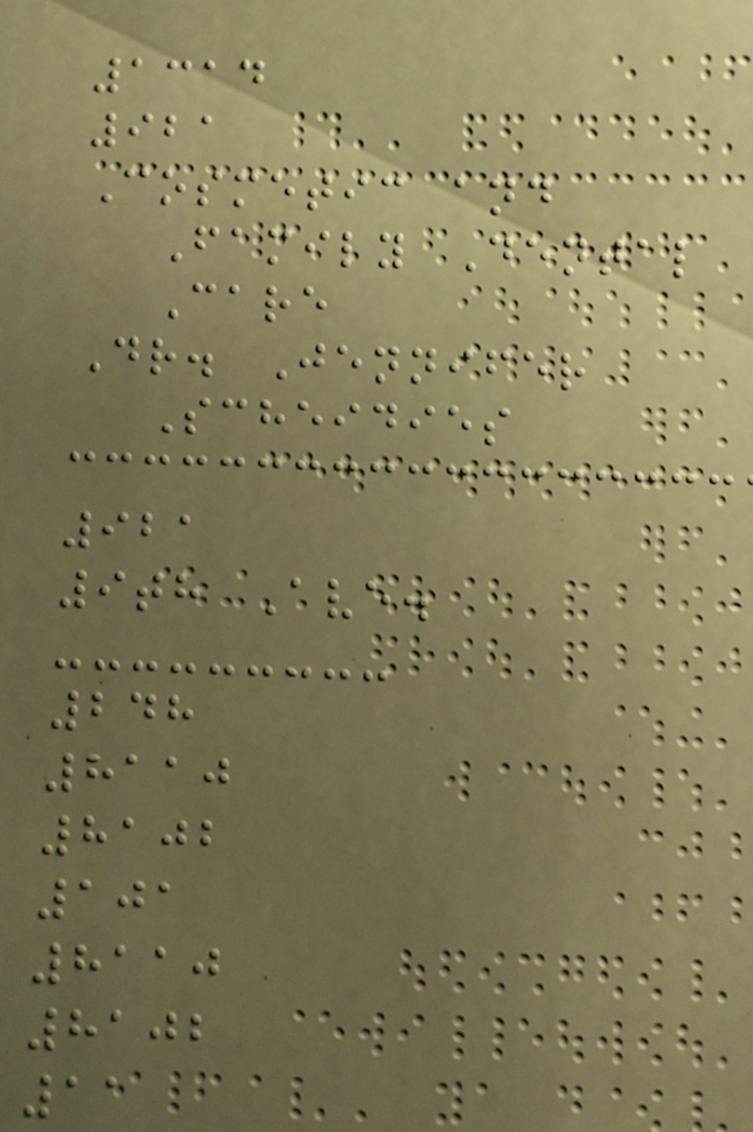1314
921
Cosmetic and
Family Dental
Care
Dr. Jennifer
Scheidies
921
9th Ave.
248
8110
8102
101
8110
8102
11
